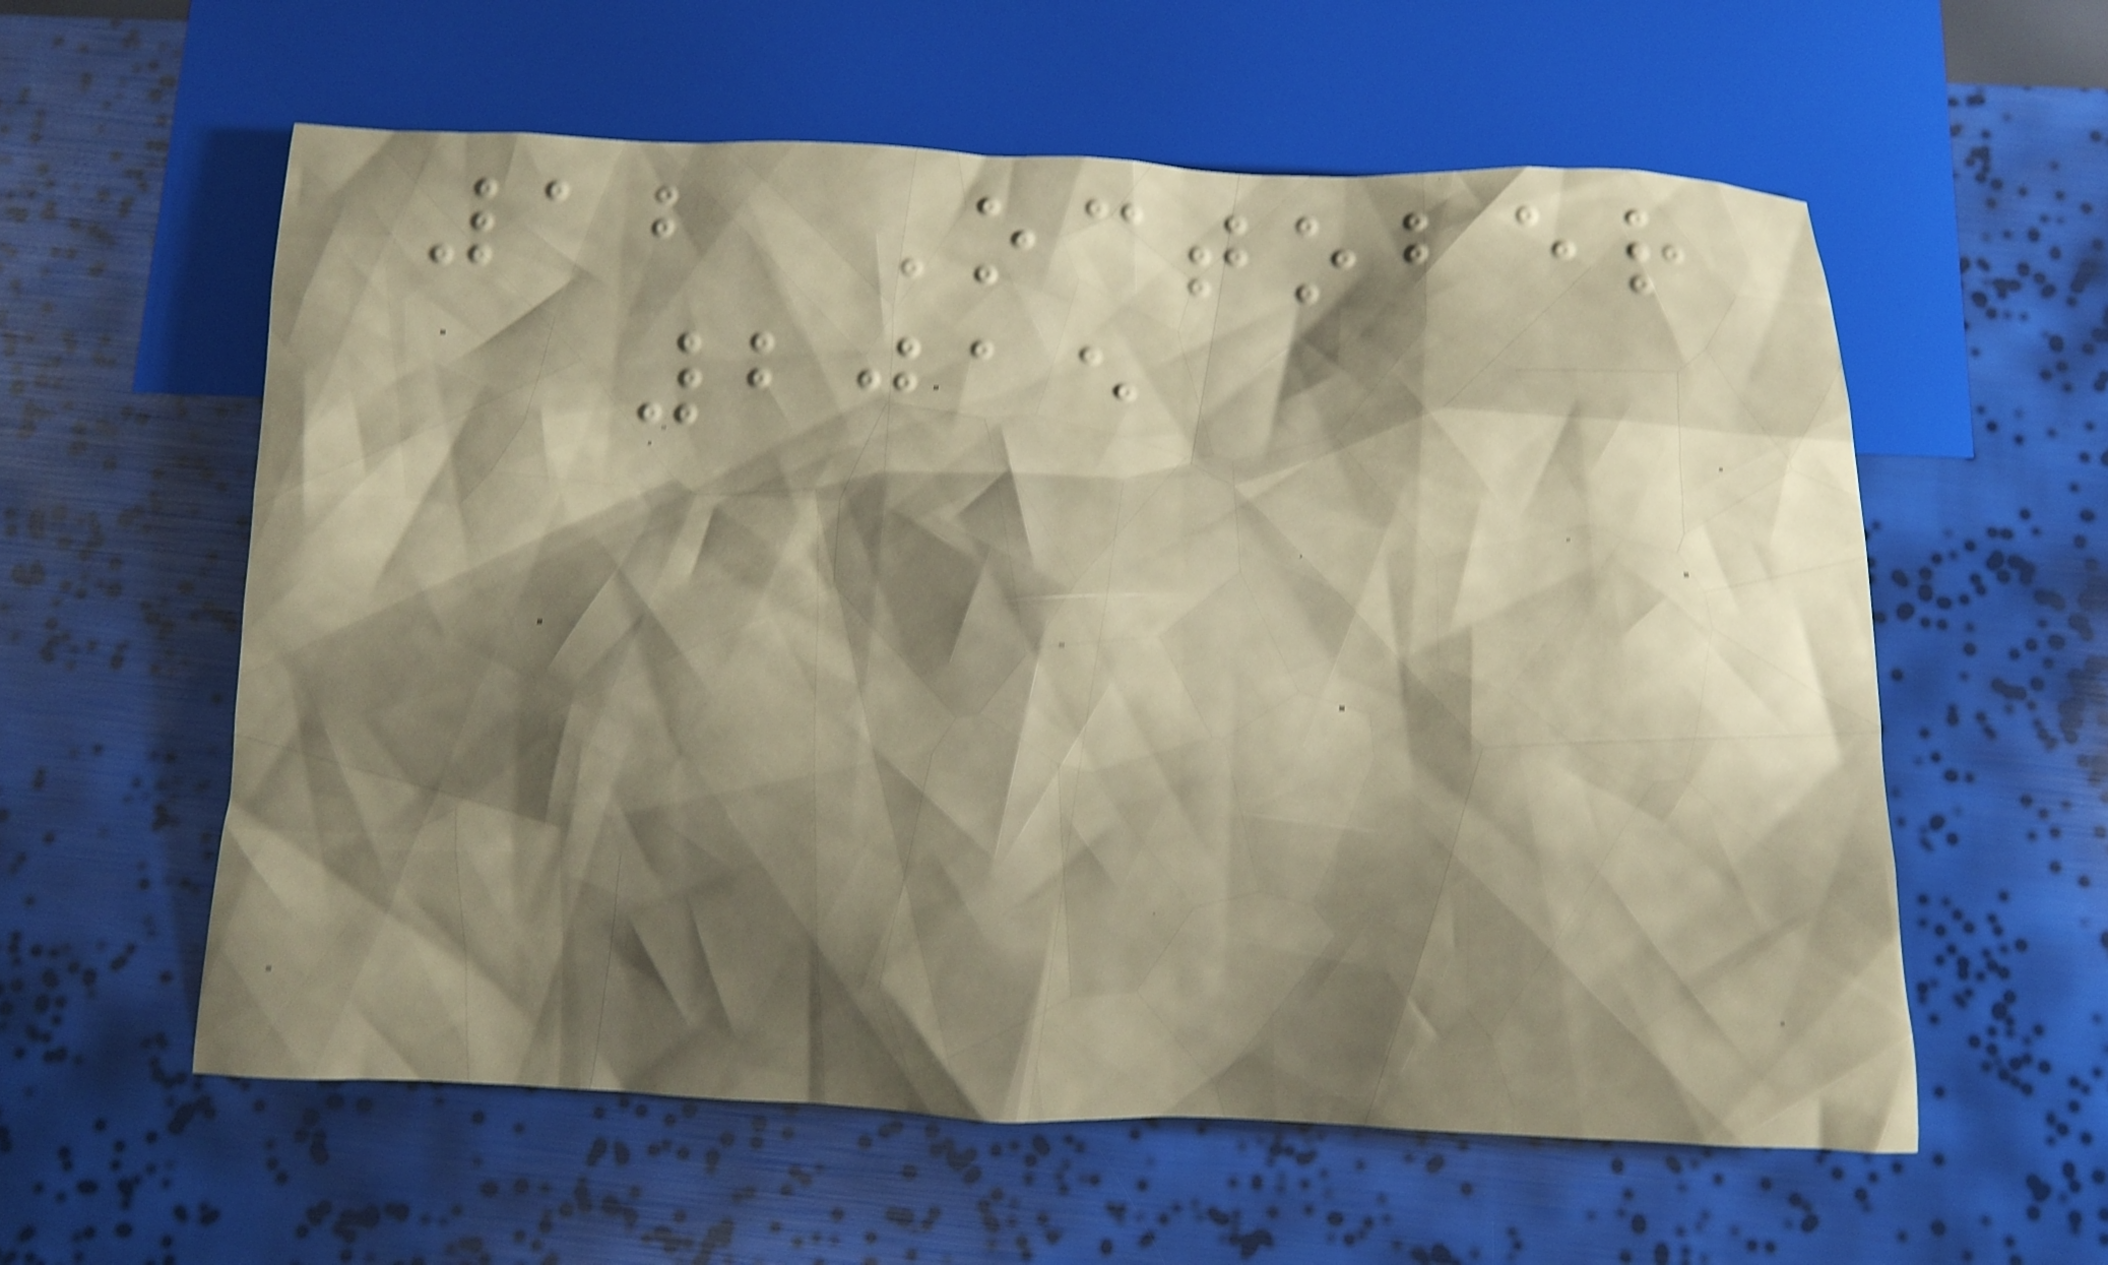12 October
2015
